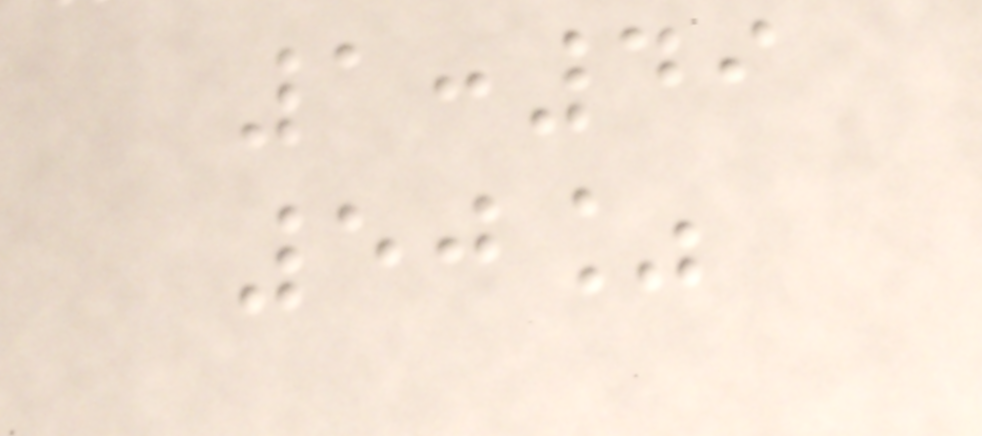1:49
50%
